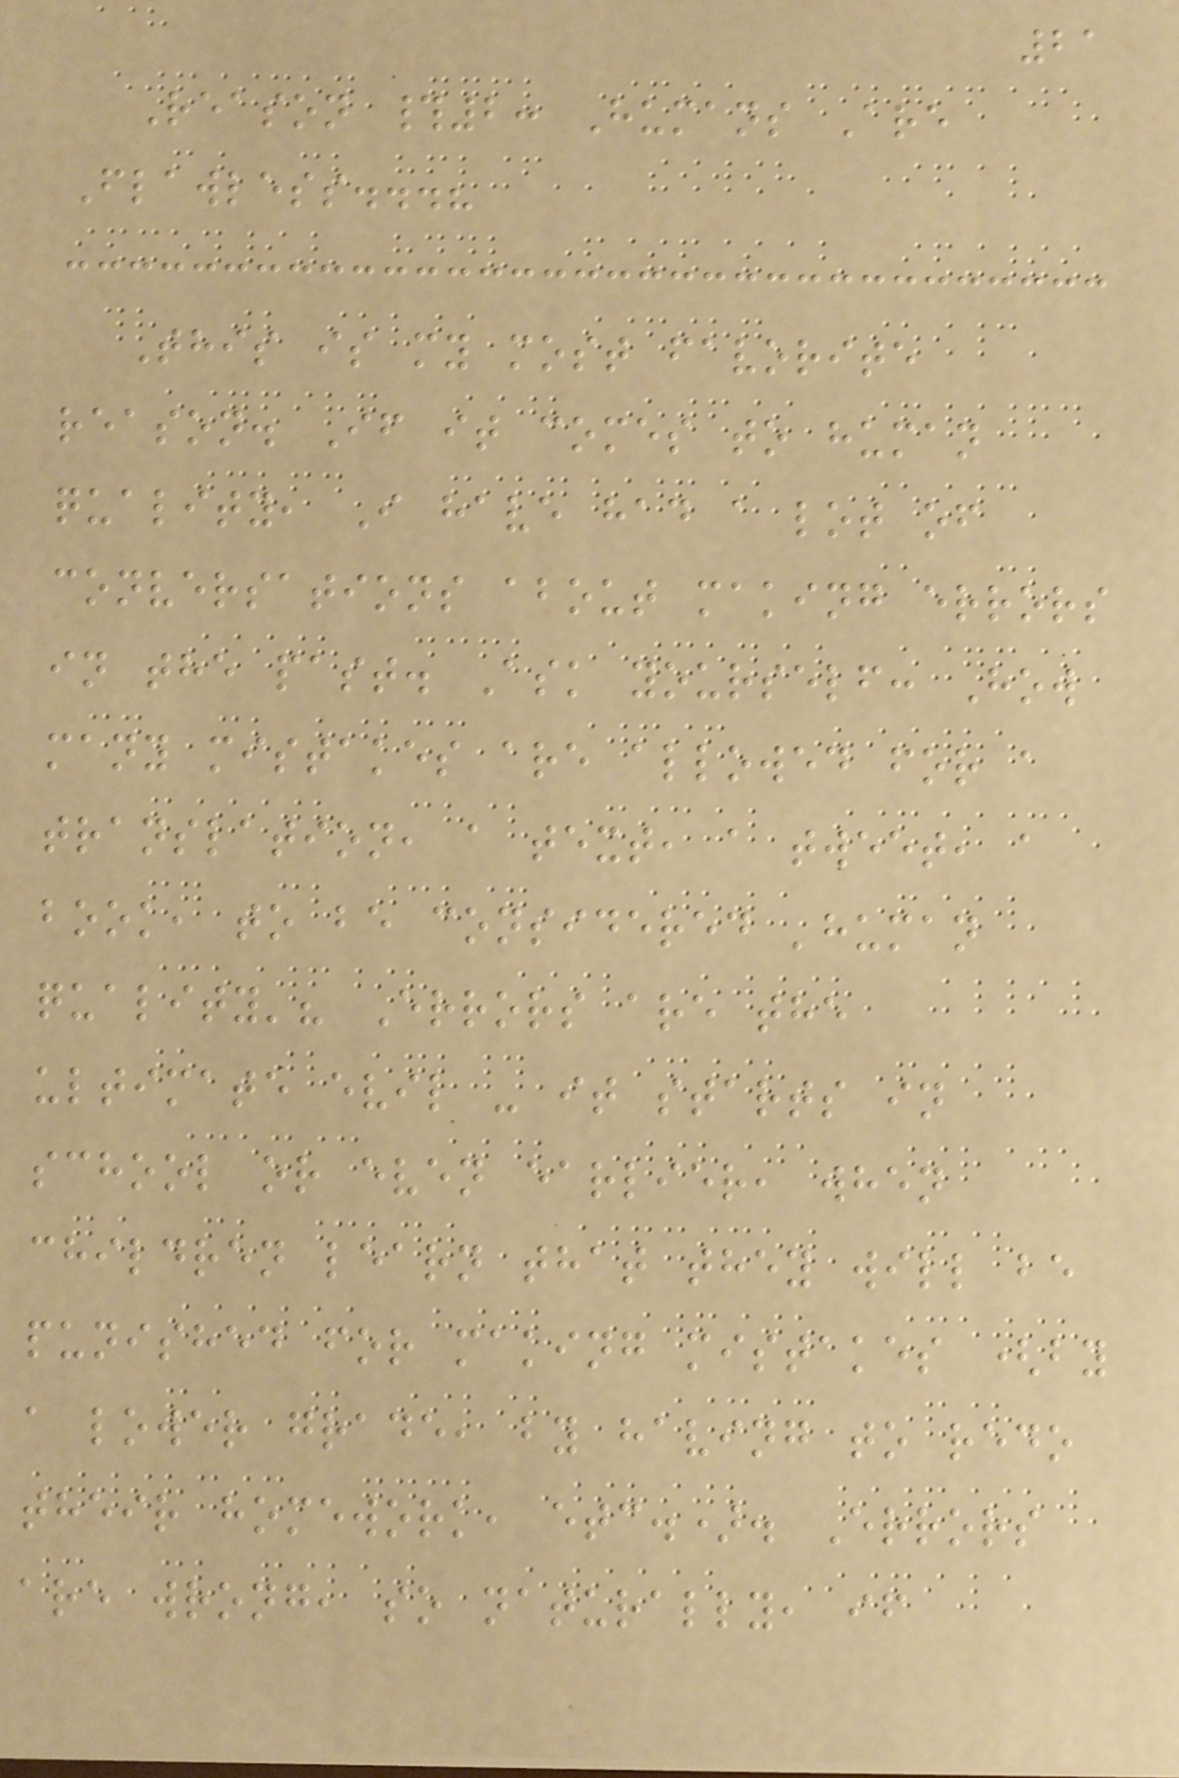21
Reason #2: Humans Are
Flawless...?
This is my most favorite
reason. If it comes to human
quality, I have had a lot of
conversations about making errors
in the past. Ask yourself: How
many mistakes are allowed for a
translation, a text, a tweet, a
book, to be considered 'human
quality'? Errors are the
ultimate evil - it starts in
school or even earlier, when
children learn that they will be
punished for making mistakes (by
a lower grade, by having to redo
their homework, etc.). Errors
are wrong, so naturally, if
